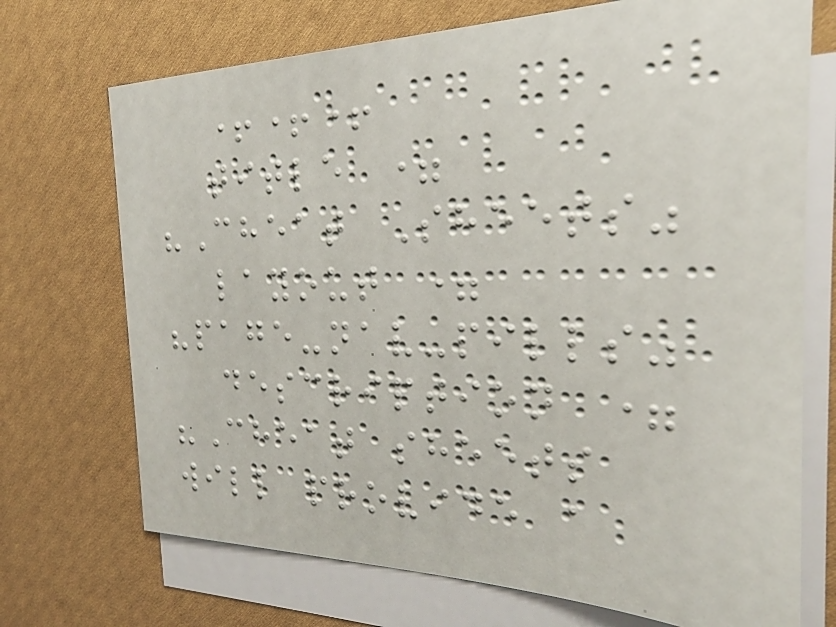+++
title =
"Cheat Sheets"
layout =
"page-nav-pills"
description =
"Cheat sheets
will provide a
